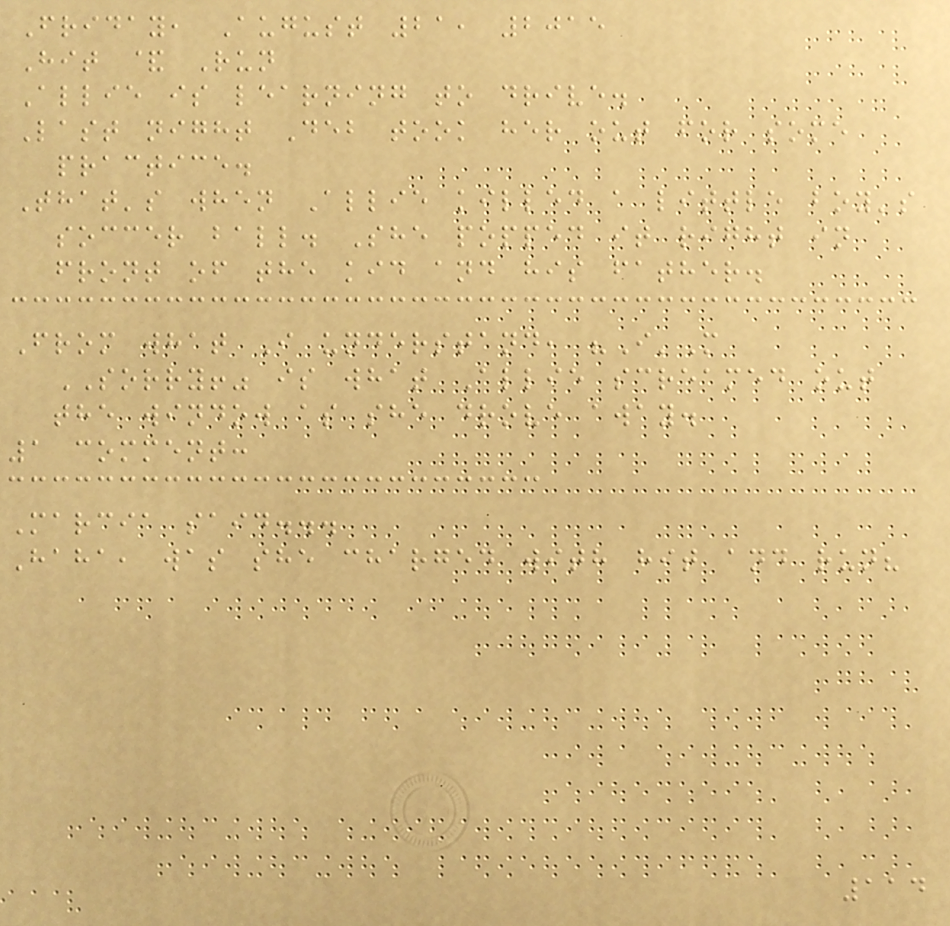Friday, August 21, 2015
Hit & Run
Allie is learning to drive.
Last night Deb took her out for some
practice.
That's when Allie killed a little boy's
soccer ball. She popped it right in
front of the kid and his father.
From what I understand, "I'M
SORRY!" is what Allie screamed out
the window as she drove away.
1 comment:
Marcia said...
Haha, was she charged with hit and run?
114
